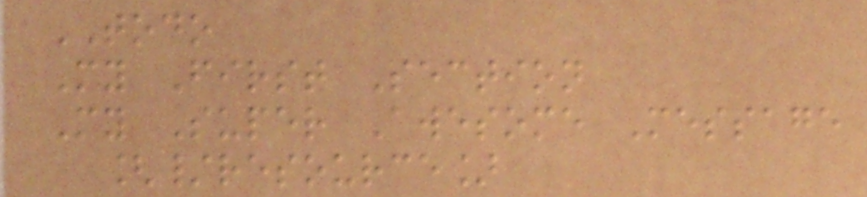TODO
My First Section
My Super Awesome Message
[/resource]
